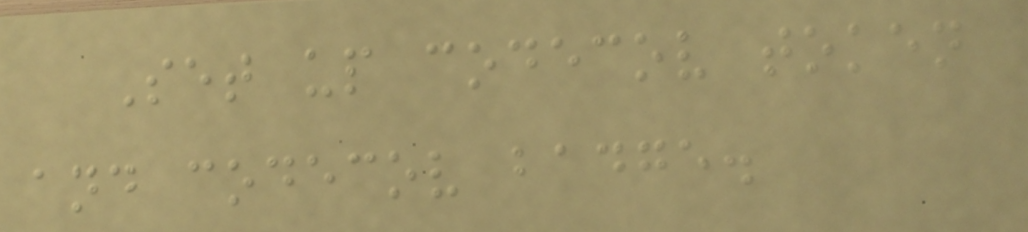Set up codecov token
and codecov badge.
